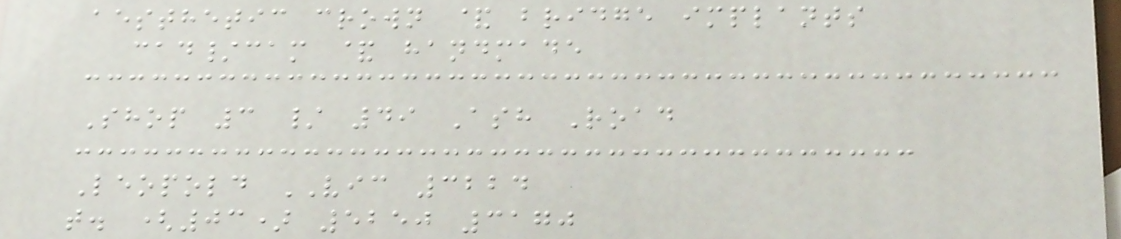aesthetic crown & bridge implants
cad/cam & handmade
Shop 3 / 49 Ash Road
Leopold VIC 3224
t. (03) 5250 3170
